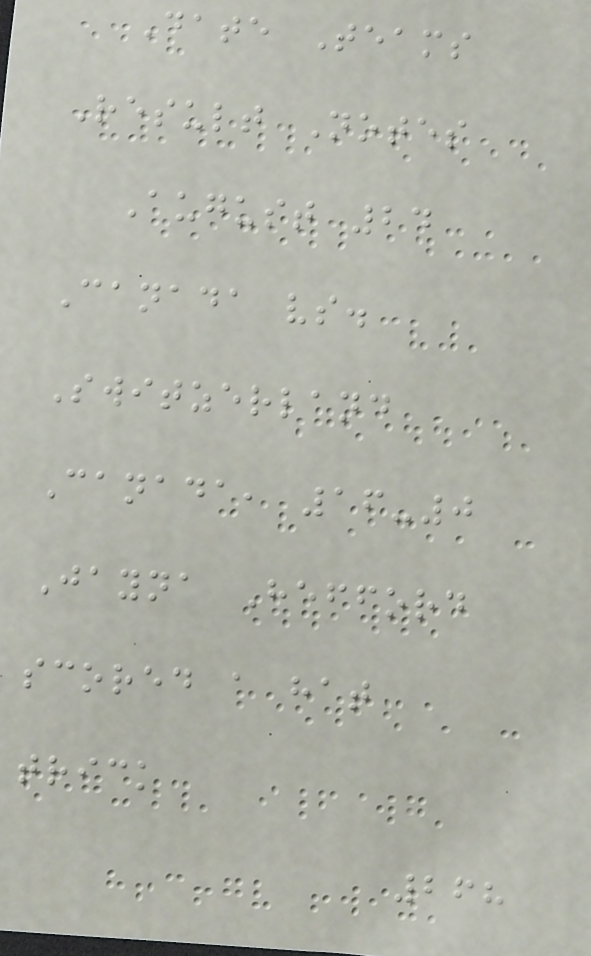Date Teams
Result Notes
August 24
Canada vs.
Switzerland
Canada, 16-0
Jayna Hefford
scored a hat
trick
268
